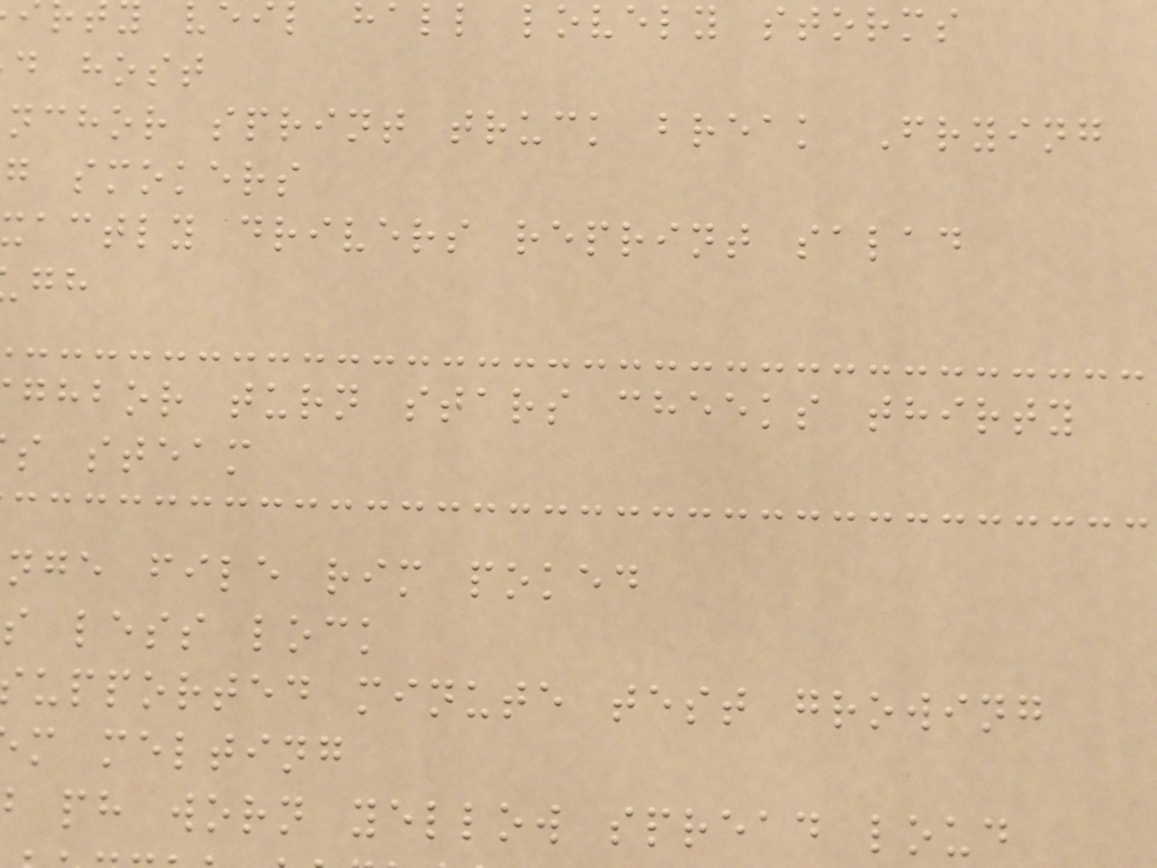il hall lovely storms
d host
nchor sprint truck break Frying
g smokers
actly drivers reprint salad
ghbor turn stars cheeks thirty
s steam
nge file rim poked
s less lock
upported minute test growing
m melting
ph worn yellow spread loud
